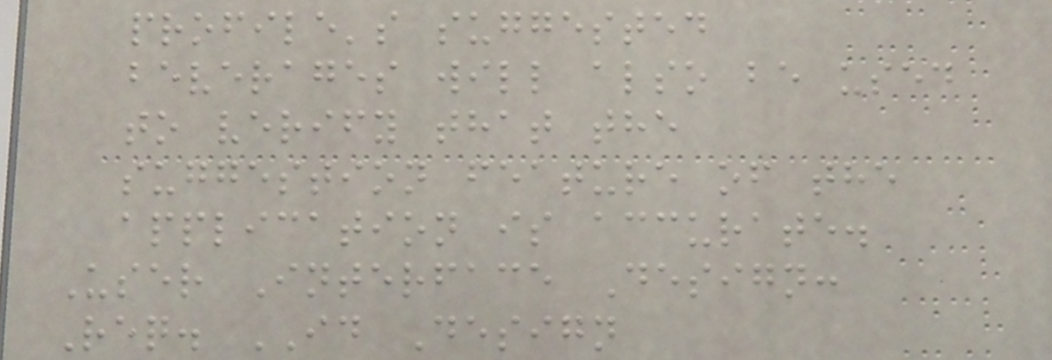profile's suggested
beverages will also be used
to verify that the
suggestion feature of the
application is accurate.
User Interface Design:
Req. ID Design
